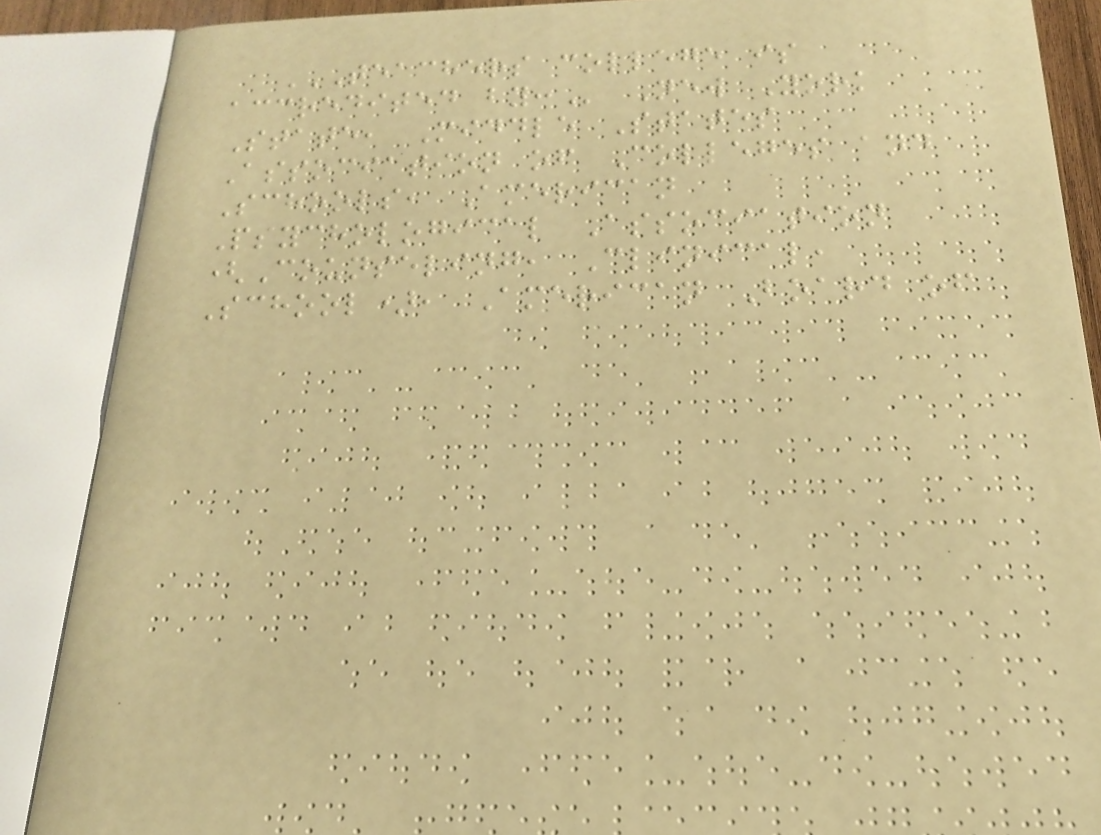TEACHERS COLLEGE IS
ACCREDITED BY: New York
State, Middle States
Association of Colleges and
Schools, American
Psychological Association
(Counseling, Clinical,
School), American Board of
